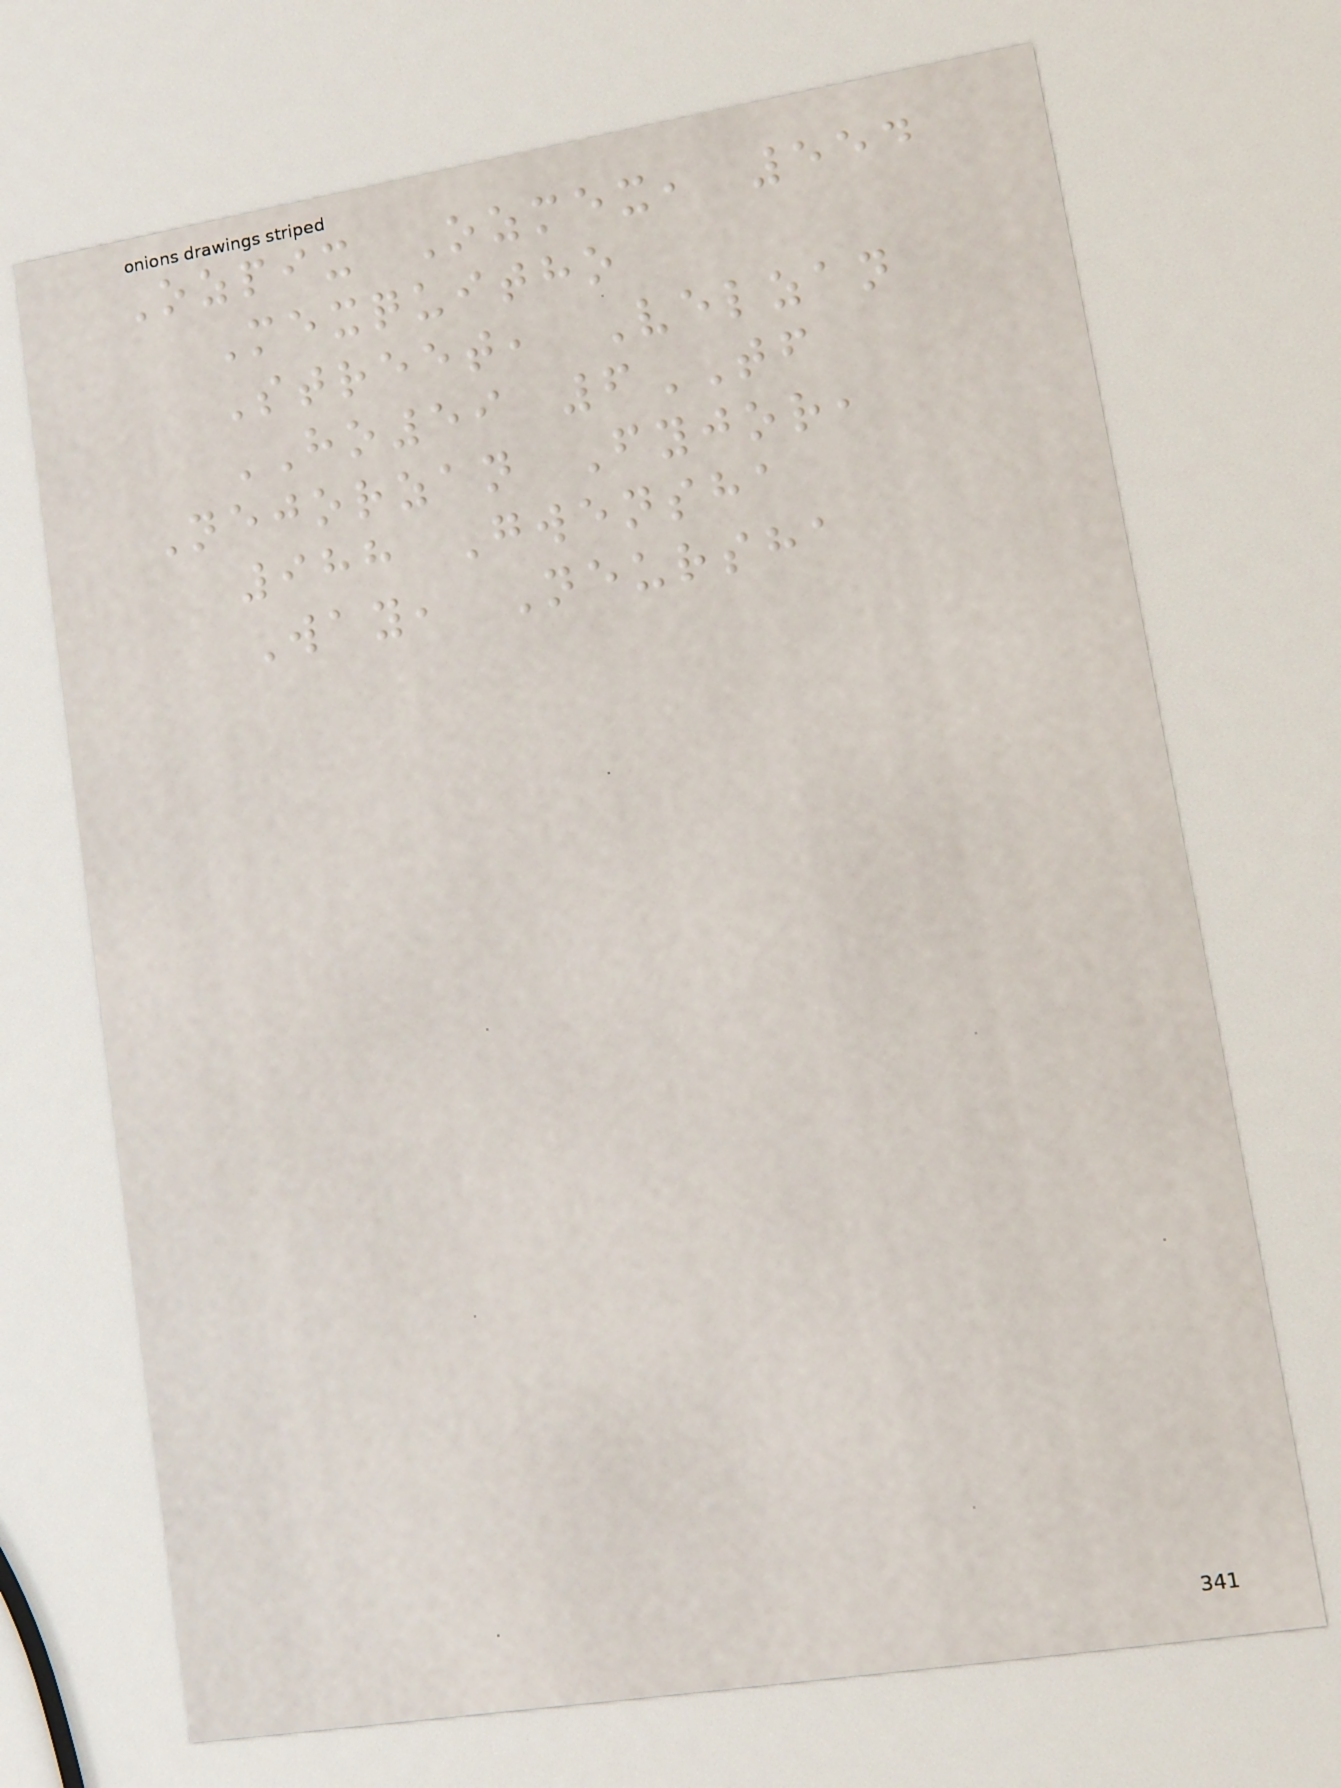Ozpix Ozmex, 554
Mexquitho
Street, Velzan
HO59 6TF
Nejorzan Fyjor,
988 Gwensha
Way, Neursha
